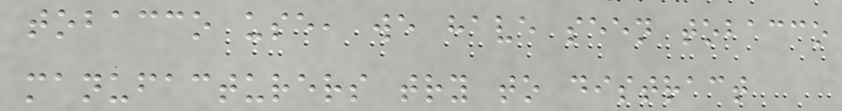tobacco use, we have seen tobacco
manufacturers try to distract
